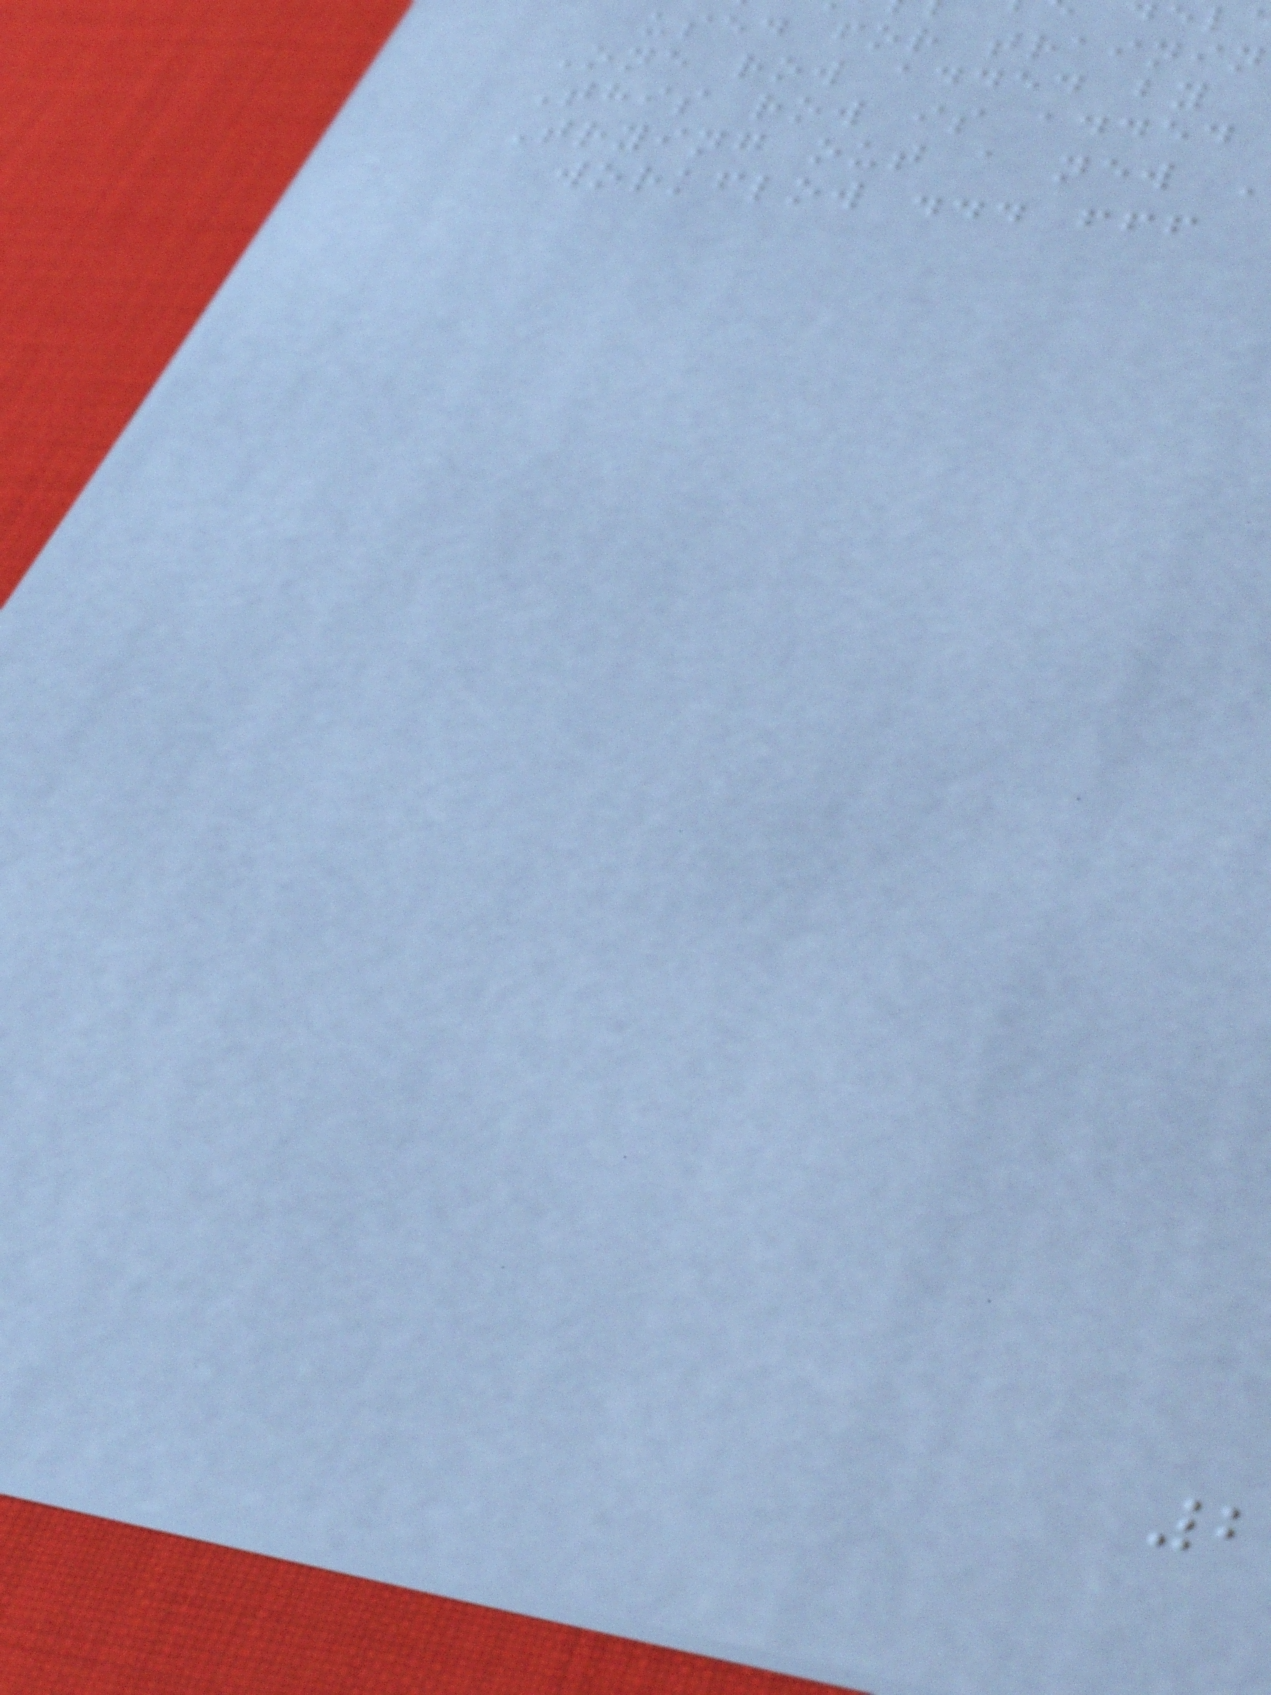used for trainin
One row added by
This row is added
Trying out a new
workflow ... !!!
